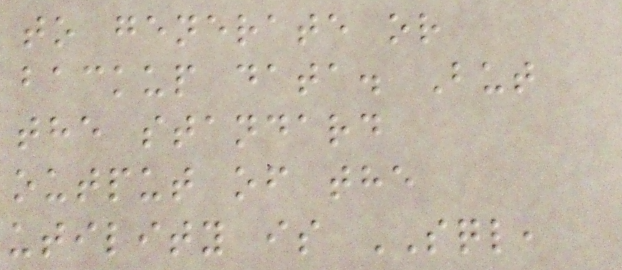to generate or
backup data. But
the standard
output of the
utility is SQL,
